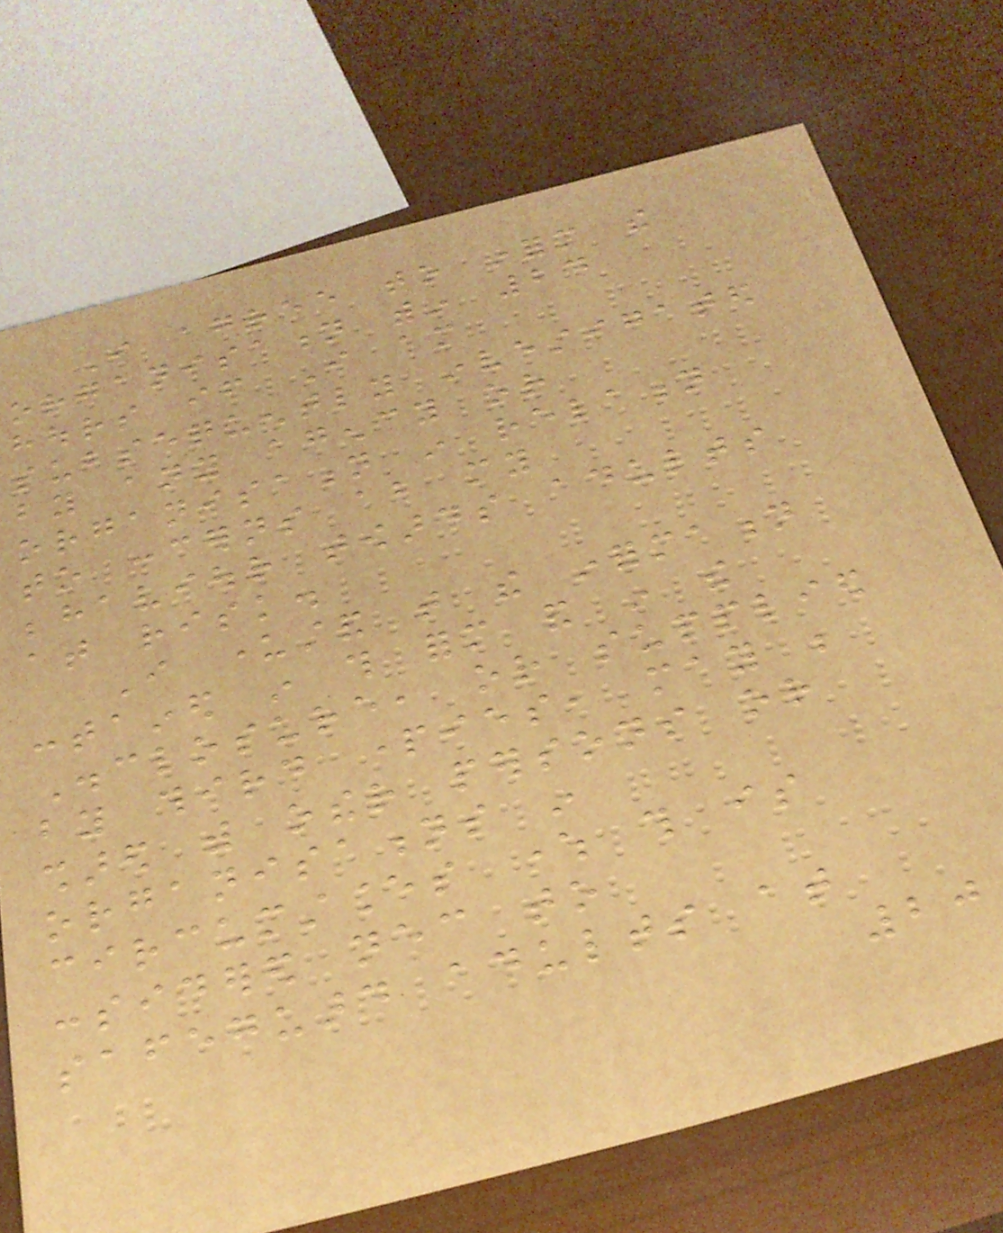I agree to inform the
organisation within 24
hours if I am
subsequently investigated
by any agency or
organisation in relation
to concerns about my
behaviour towards adults
at risk.
I understand that the information
contained in this form and in the
Disclosure, or supplied
by third parties, may be
shared with other persons or
organisations in
circumstances where this is
considered necessary to
safeguard adults at
20
